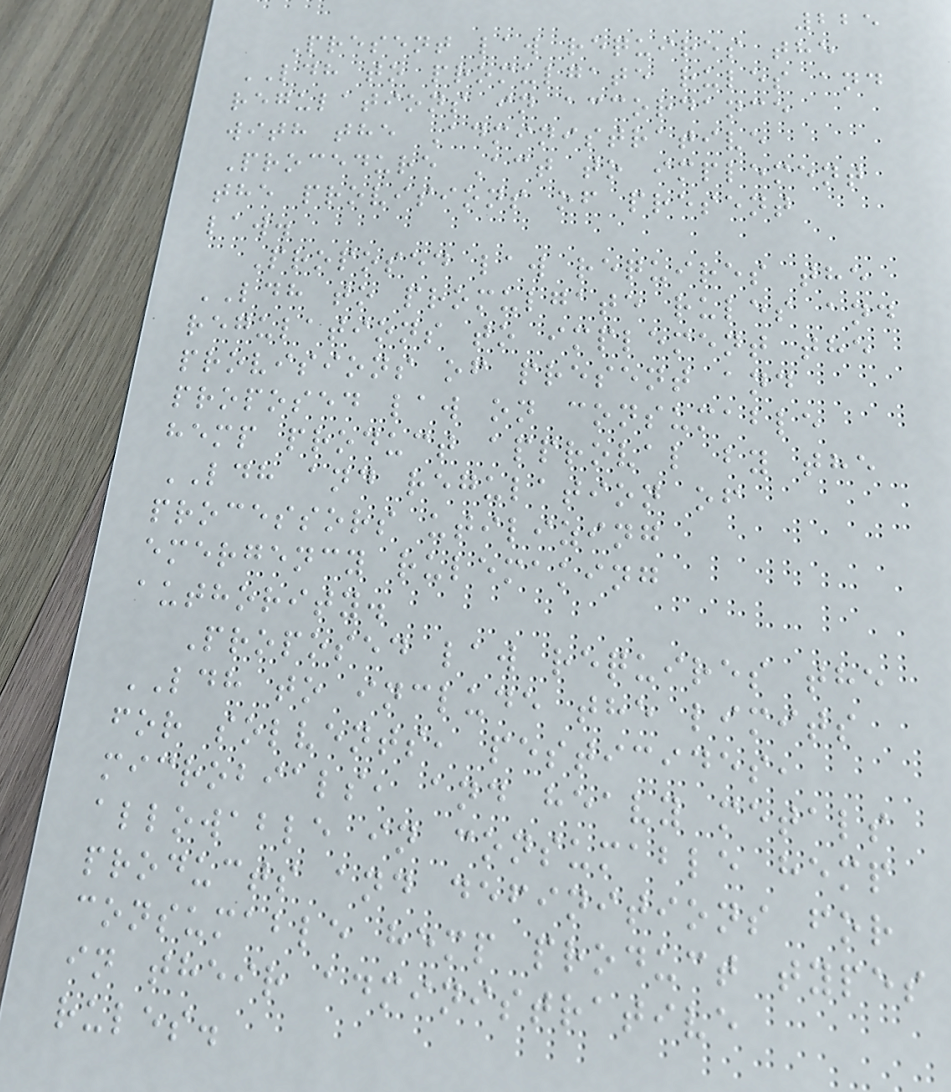225
Present law requires the
LDH to promulgate rules and
regulations in accordance
with the Administrative
Procedure Act to implement
the provisions of present
law.
Proposed law requires the
LDH to promulgate rules and
regulations to implement the
provisions of present and
proposed law on consumable
hemp product approval by the
LDH and regulation of
processors utilizing
emergency rulemaking
authority.
Proposed law requires the
LDH to include the limits
for solvents, pesticides,
microbials, and heavy metals
allowable in consumable hemp
products and definitions for
consumable hemp product types
in their administrative
rules.
